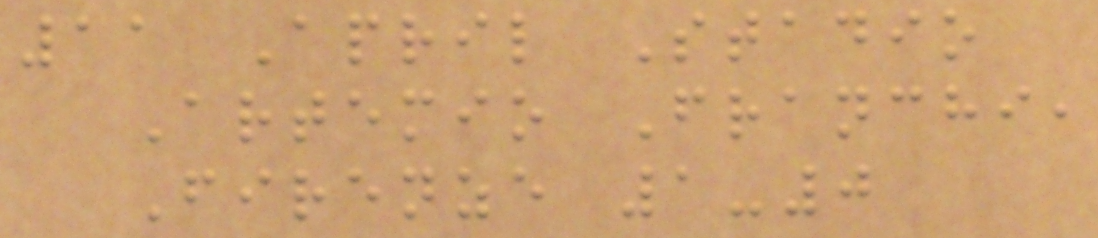11 April Stadio
Artemio Franchi,
Firenze 1-0
